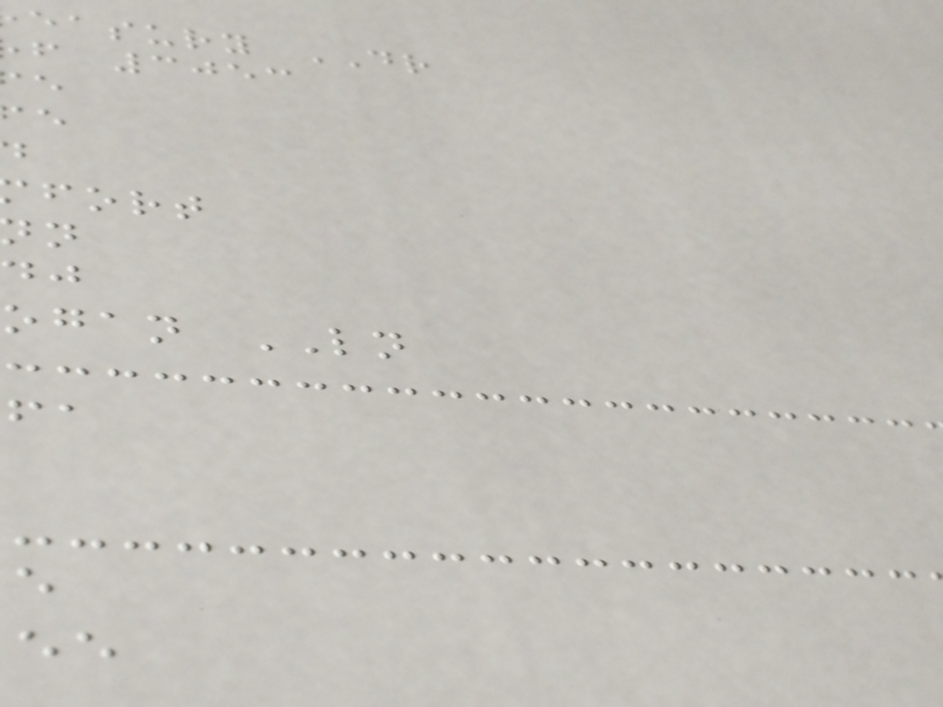easury DR
f 3053
fort
ogan LN
